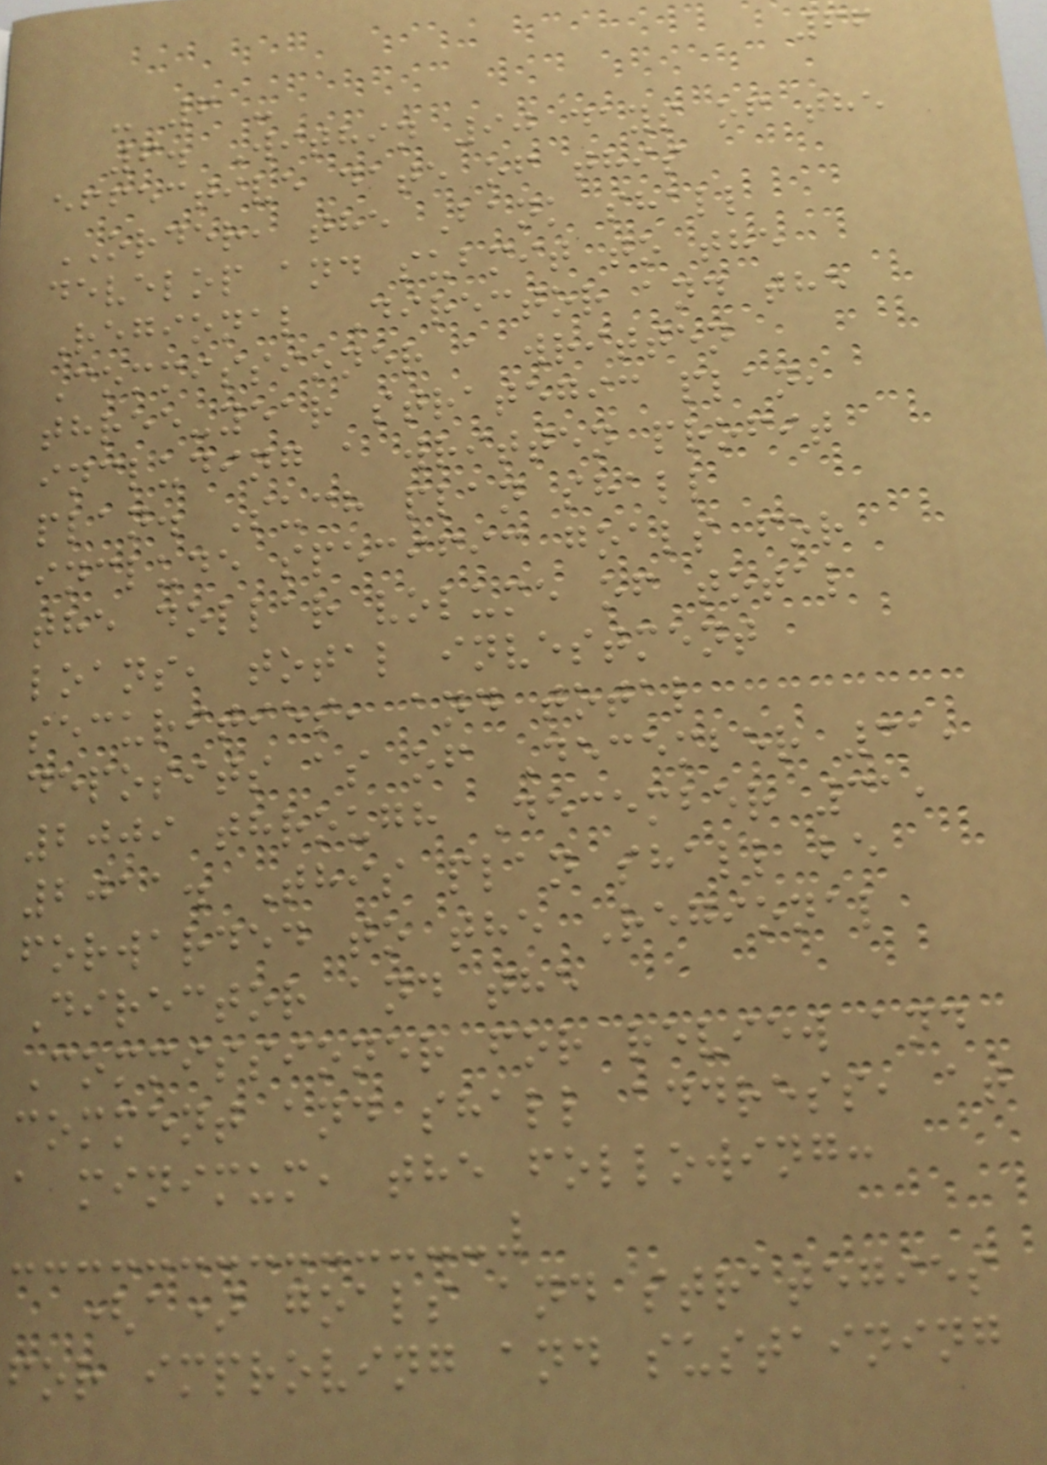66
- 6 -
6. Within 90 days of the
effective date of this
ORDER, the Bank shall
develop and submit to the
Regional Director and the
Commissioner a written
three-year strategic plan,
including a written profit
plan. Such plan shall
include specific goals for
the dollar volume of total
loans, total investment
securities, and total
deposits as of December 31,
2009 through December 31,
2011. This plan shall be
forwarded to the Regional
Director and the
Commissioner for review and
comment and shall address, at
a minimum, the following:
(a) goals and strategies
for improving and sustaining
